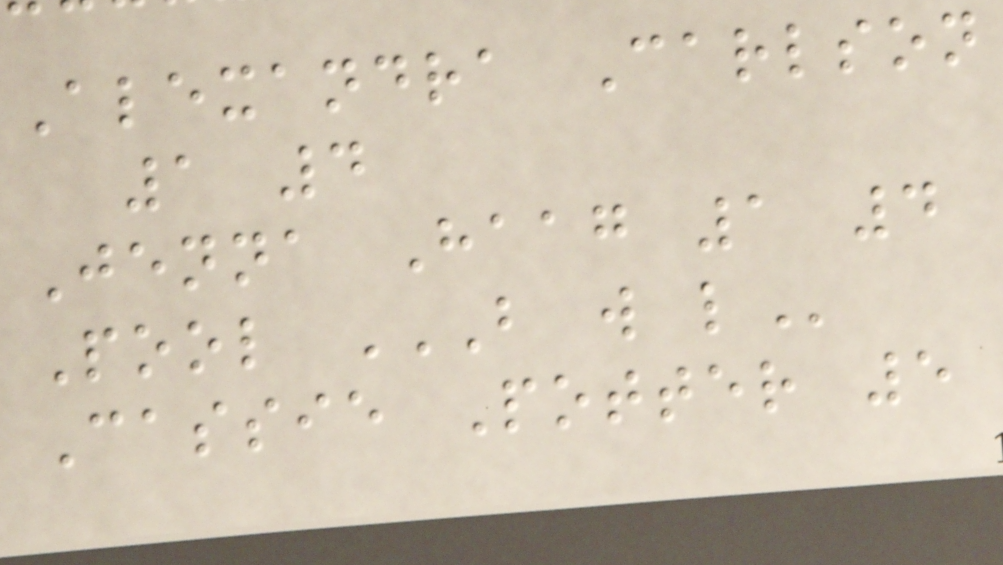Alexandra Carlson
1 4
Jenna Haag 1 4
Pool B W L
Cassie Potter 5
